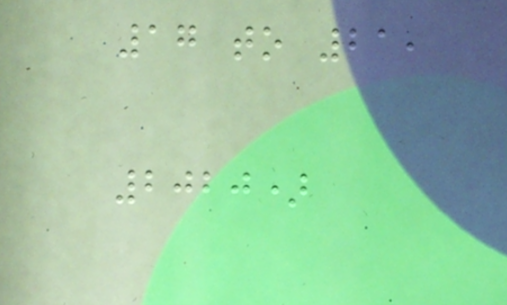17 to 21,
2020)
